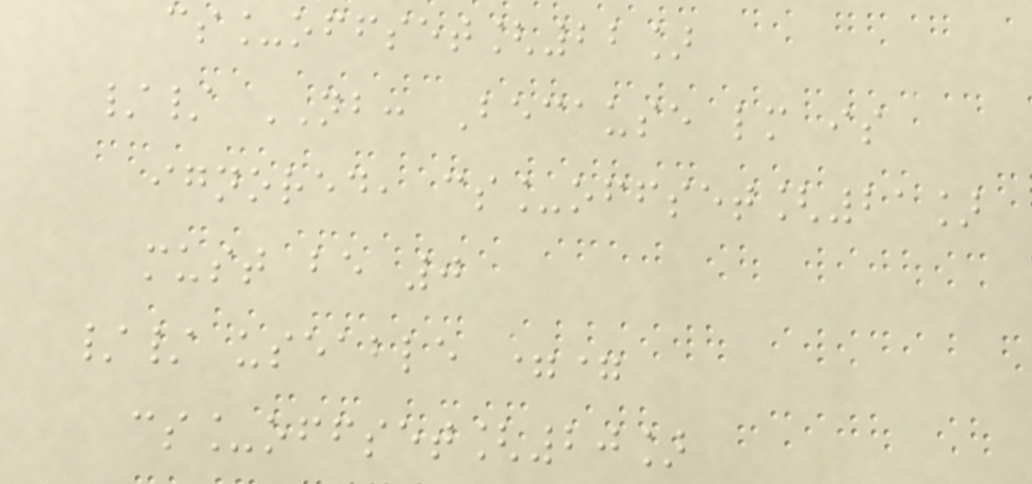cs_offset[22]
// NB: Because lm is
ignored, cs_offset[21]
must be 0
// useable ==
cs_offset[20]
